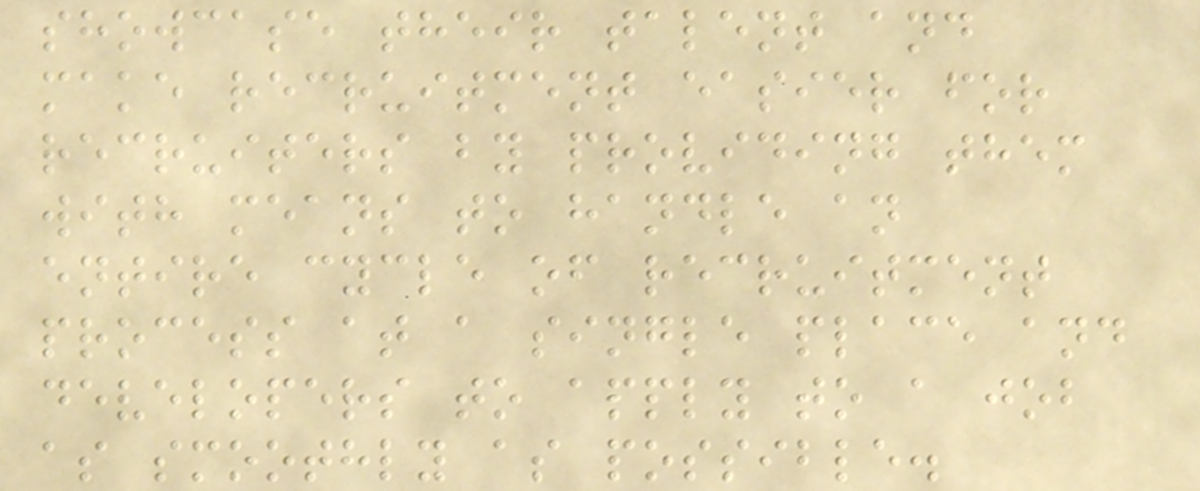showcase their talent and
make recruitment easier for
recruiters by providing them
with means to handle an
entire cycle of recruitment
process at a single place and
developers to apply to a job
as smoothly as possible.
